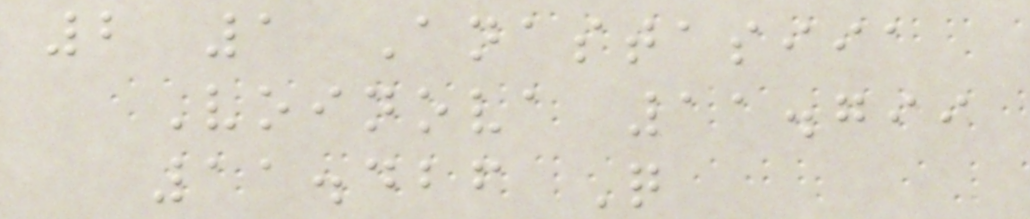2 1 Anastasiia
Voinova 11.799
11.426 Q
